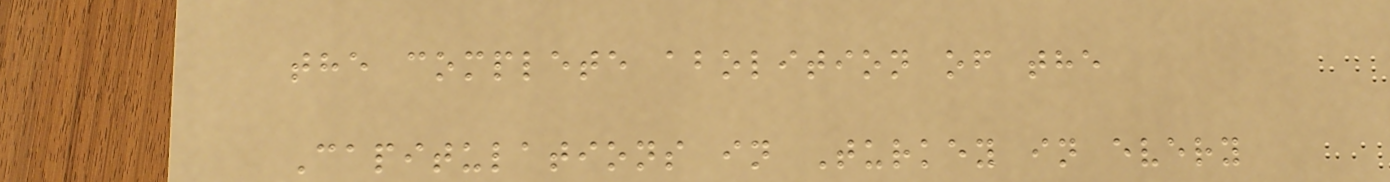the complete abolition of the
Capitulations in Turkey in every
